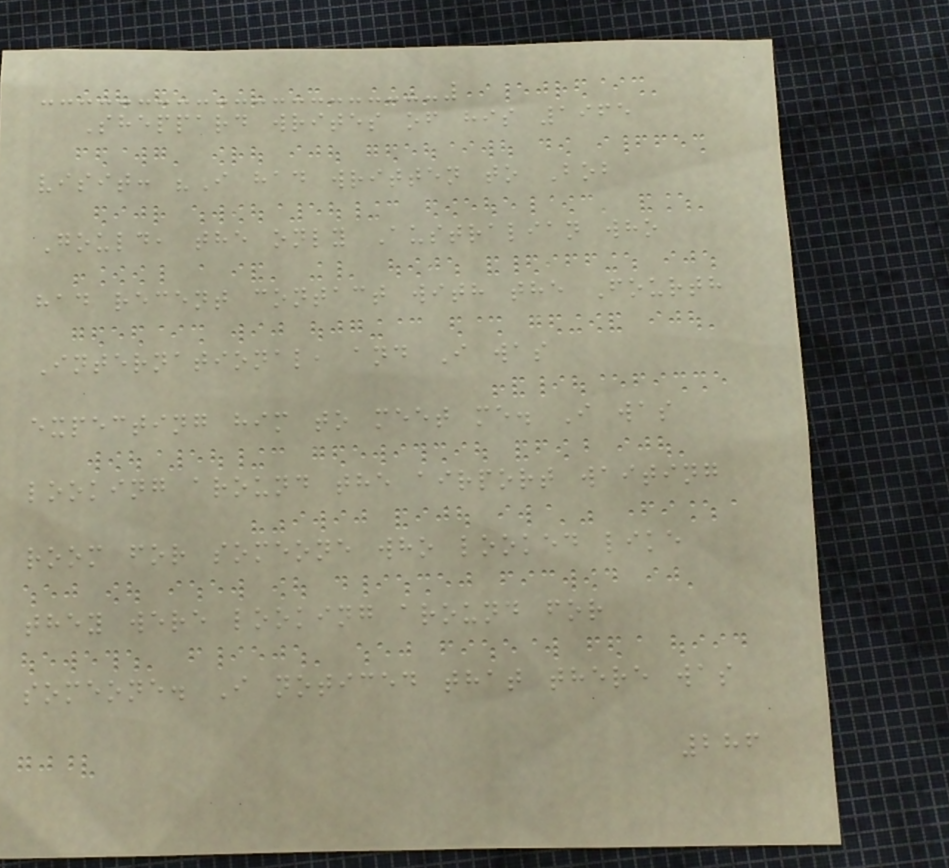Sheppard writes of his 1965
visit: "I had written to Bob
Gould, the only Australian who
had recent contact with the Fourth
International, and I was
expecting him to meet me. I was
looking around the airport waiting
room for someone who looked like
they were looking around for
someone. I noticed that there was
286
